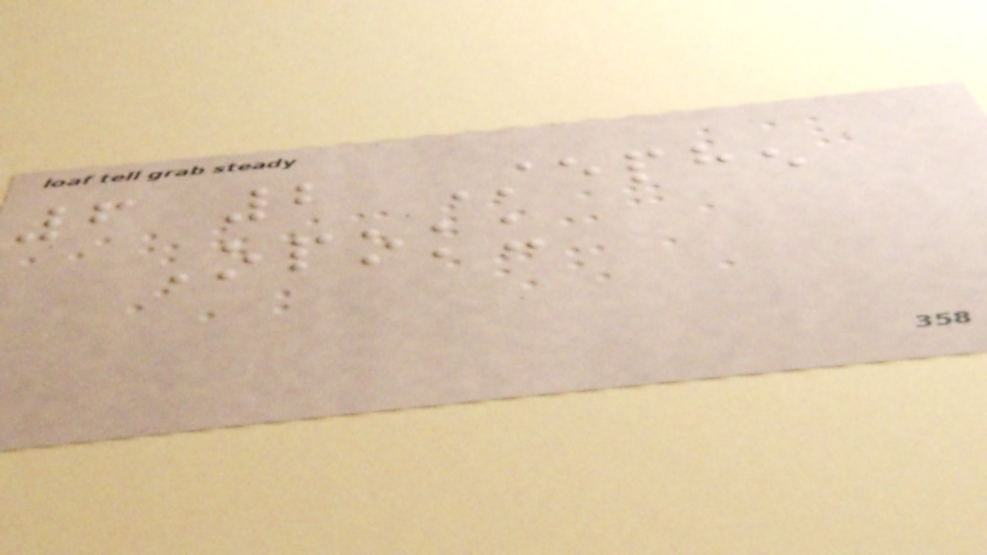6 2 Stephen
Opoku
